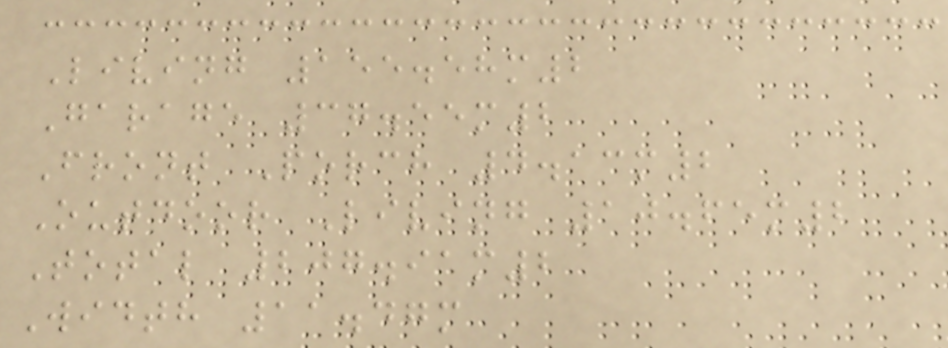Living 155.58m2
Garage 37.55m2
Front Porch 4.13m2
Outdoor Living 10.65m2
Total 207.91m2
Width 11.47m
